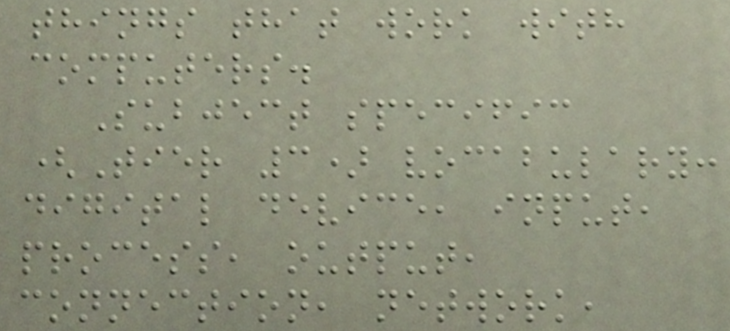things that work with
computers.
Subject specific
(Tier 3) vocabulary:
digital device, input,
process, output,
connection, network,
